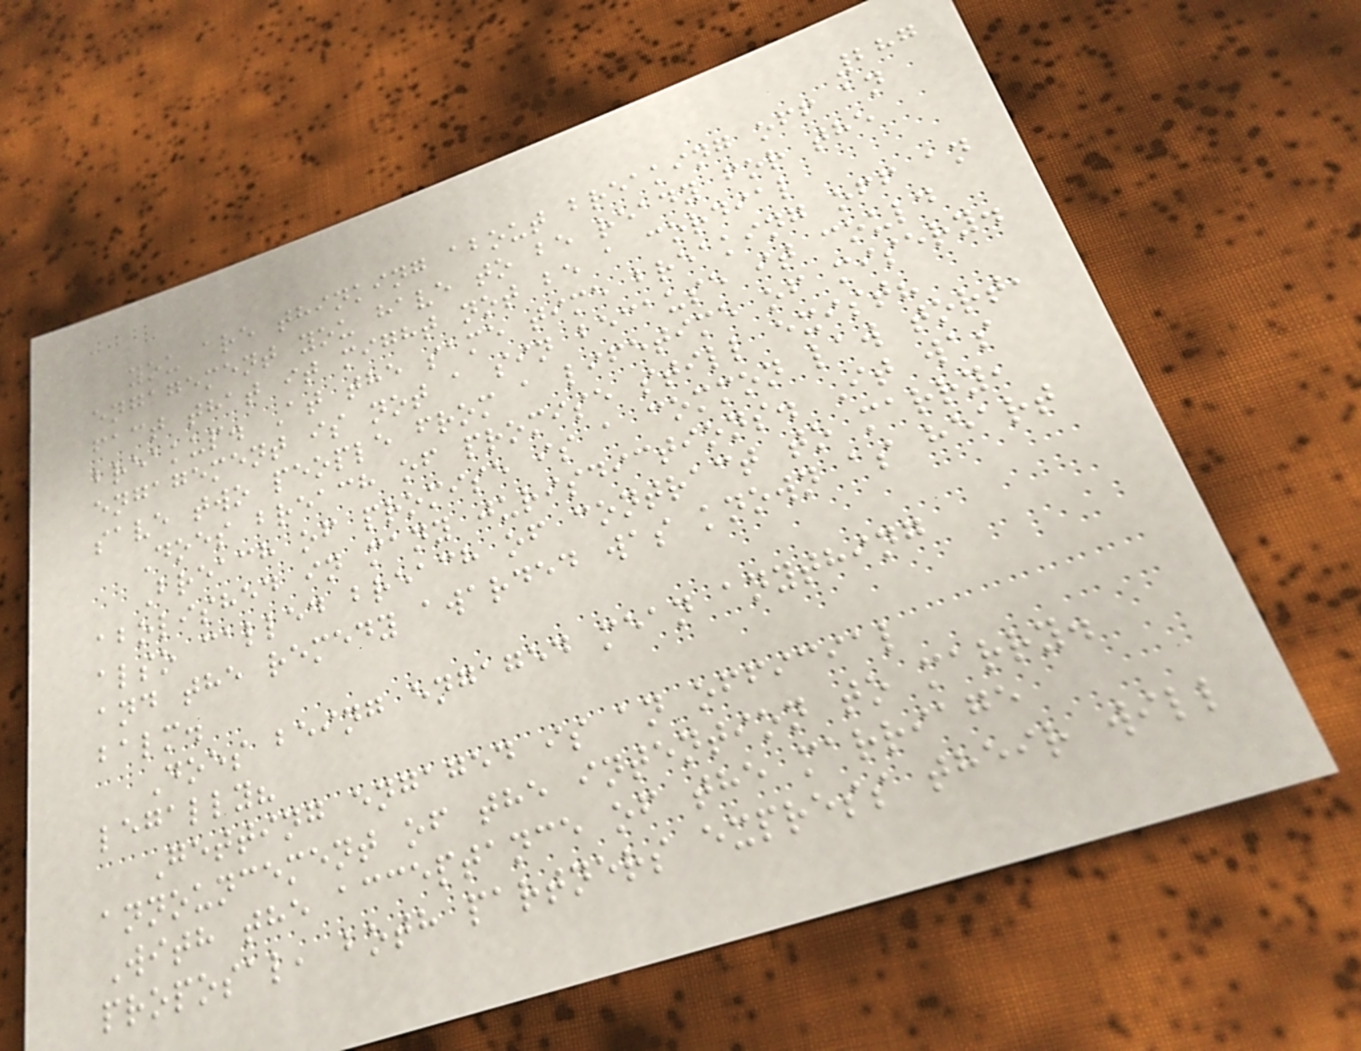287
you are thinking about breaking off an
engagement you have to be ready for the
fact that it might not be a cordial
breakup. At the same time breaking off an
engagement is not a sin because it could
save two people from a lifetime of misery.
Does breach of promise still exist?
Breach of promise is a common law tort,
abolished in many jurisdictions. It was
also called breach of contract to marry,
and the remedy awarded was known as heart
balm.
Does being engaged mean anything
legally?
Getting engaged is an official
announcement of the intention to marry.
With the acceptance of the marriage
proposal, both partners express their will
